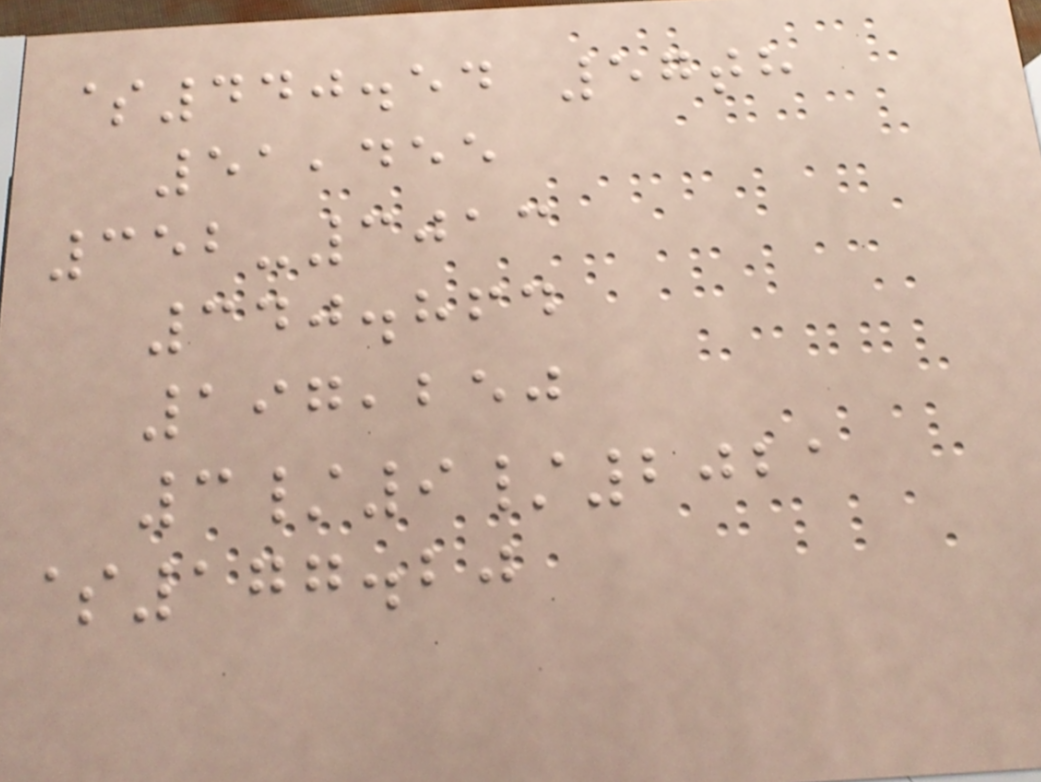$440.54 57th
51,455
352-3013
340.864
197,250
3/9/2021
$177.20
